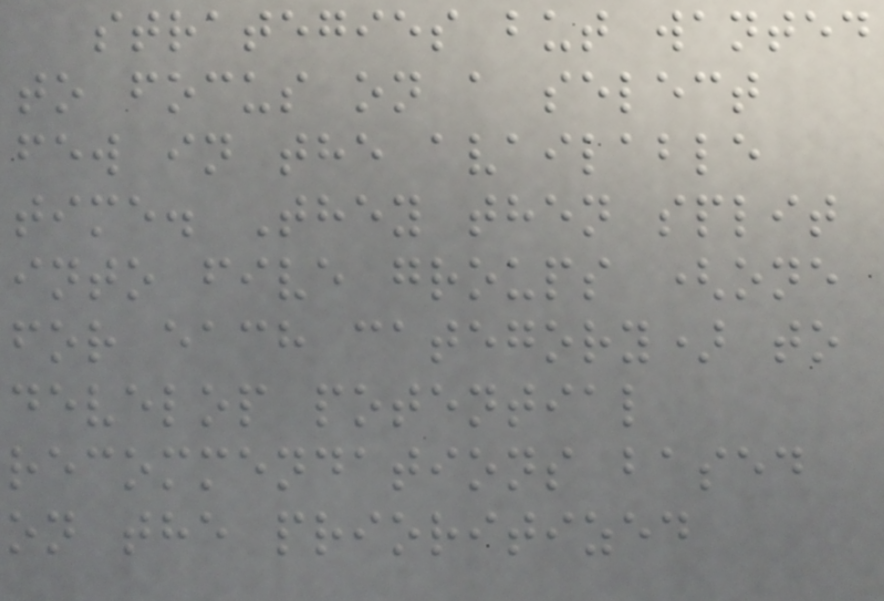strategies but wanted
to focus on a select
few in the available
time. They then split
into five groups (one
for each category) to
develop potential
recommendations based
on the prioritized
